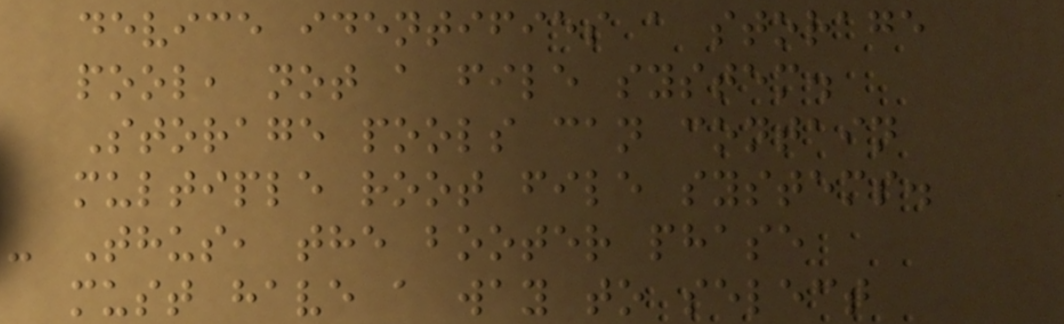device identifies a storage
pool, not a file system.
Storage pools can contain
multiple root file systems.
- Thus, the booter phase
must have a way to select
